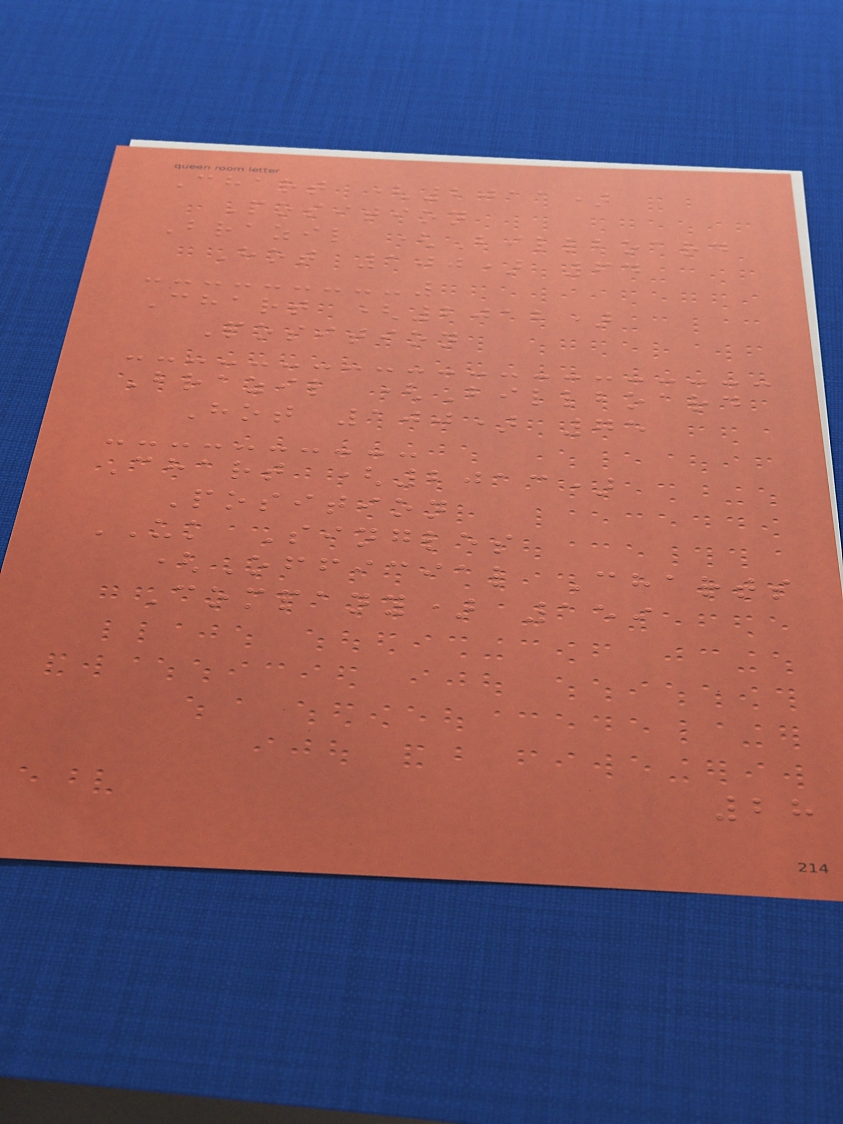Chart (2011)
Position
Brazil (Billboard
Hot 100) 64
Chart (2012)
Position
Brazil (Billboard
Hot 100) 75
Chart (2013)
Position
UK Singles
(Official Charts
Company) 159
28
